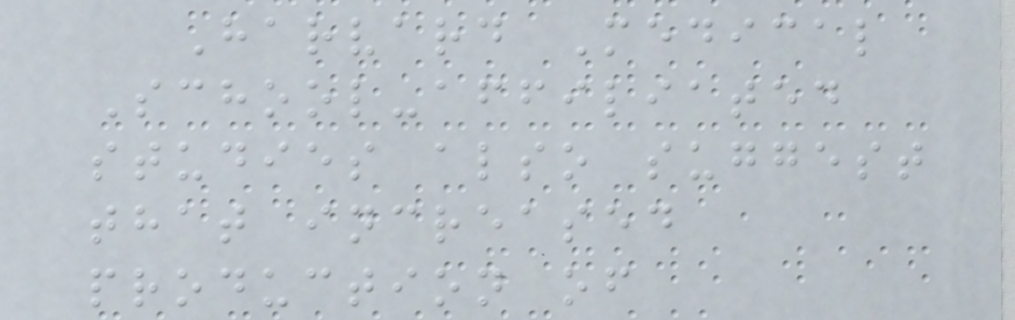Harvard Medical
School-affiliated
studies also suggest
that increased
production of
